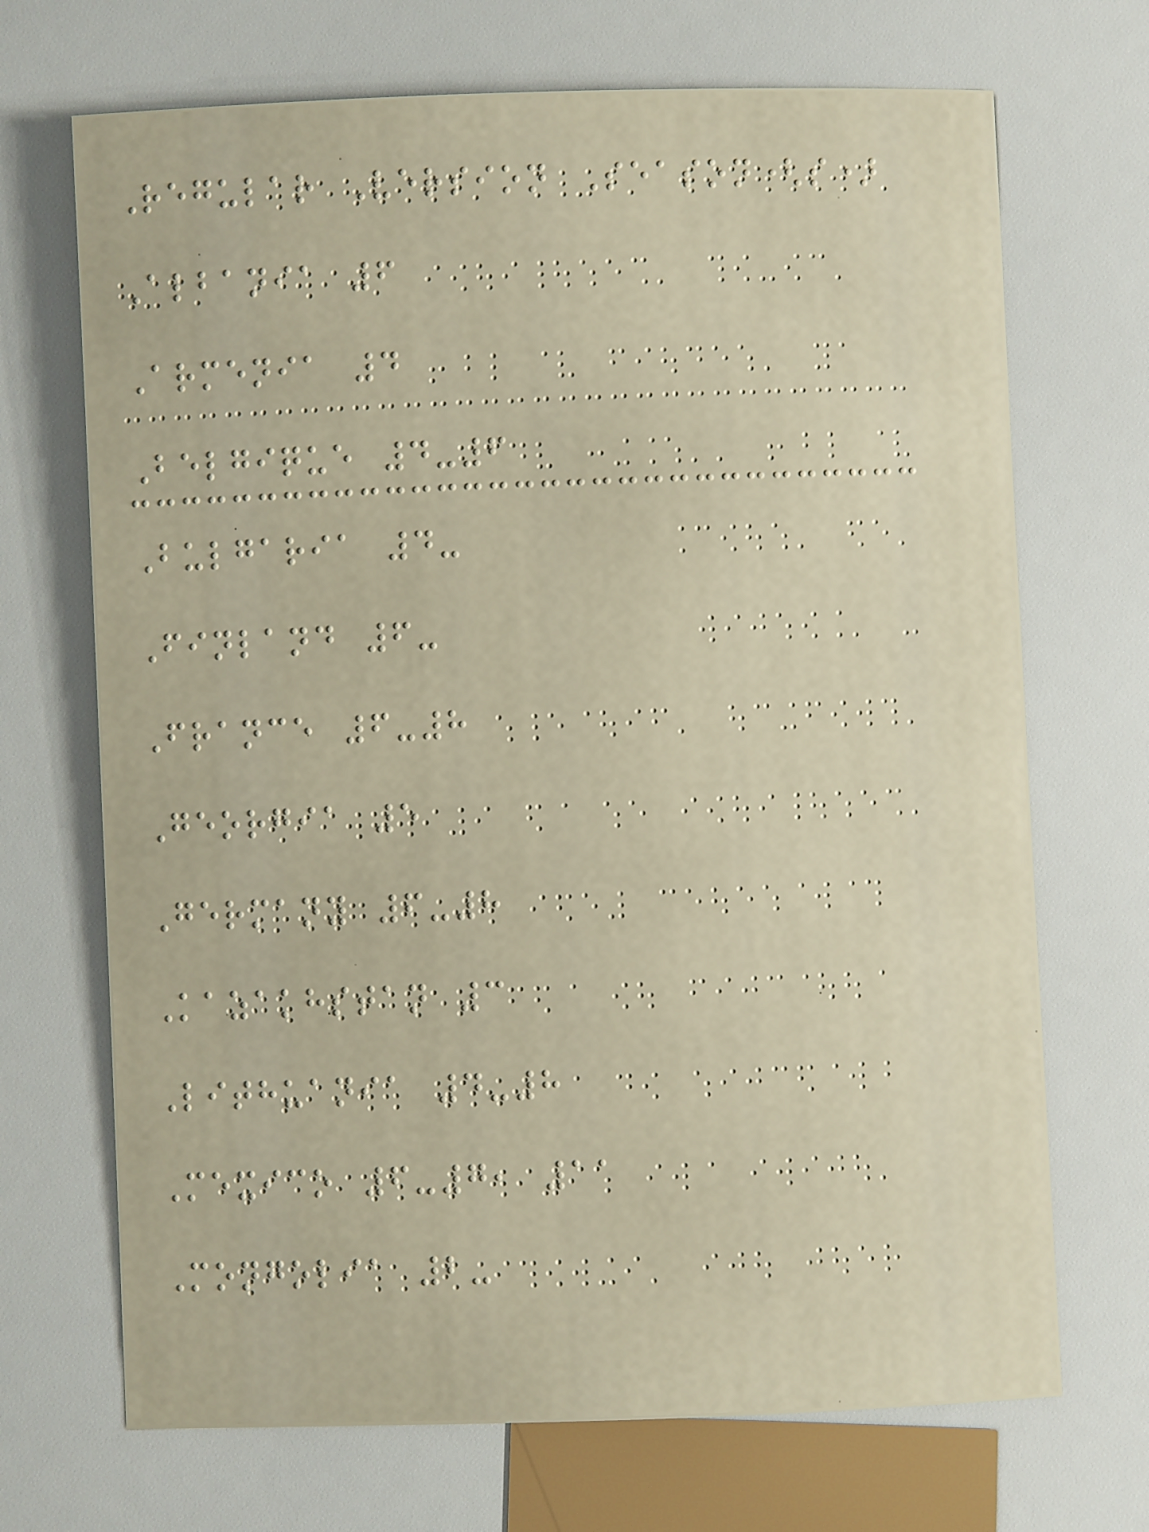Regular Version Season(s)
Albania 6
Armenia 4
Belgique 4-6
Bulgaria 4-
Finland 6-
France 6-8
Georgia 5
Germany 6-8
Kazakhstan 3
Lithuania 4-8
Mexico 6-7, 11
Mongolia 2-
